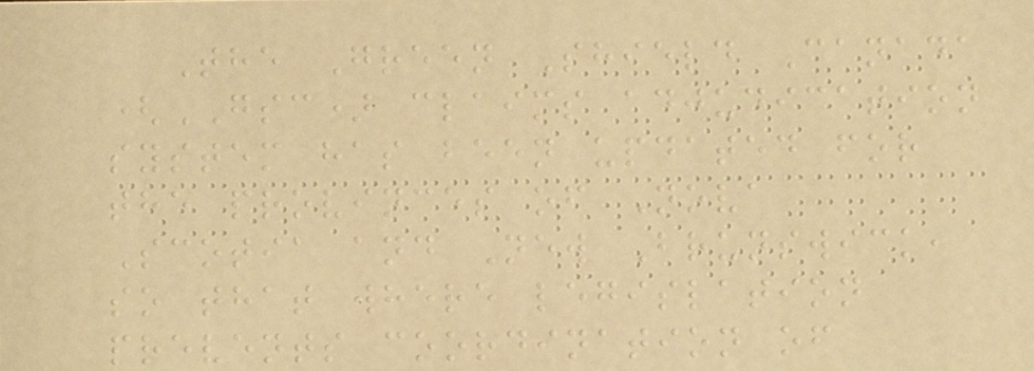The Green Shield Canada
(GSC) claims adjudication
system has been updated for
the provinces of Nova
Scotia and New Brunswick,
so that where legislation
prevents coordination of
